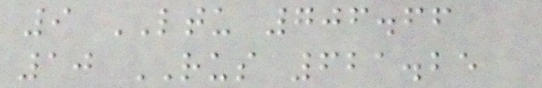9 LTU 706.66
10 RUS 621.25
